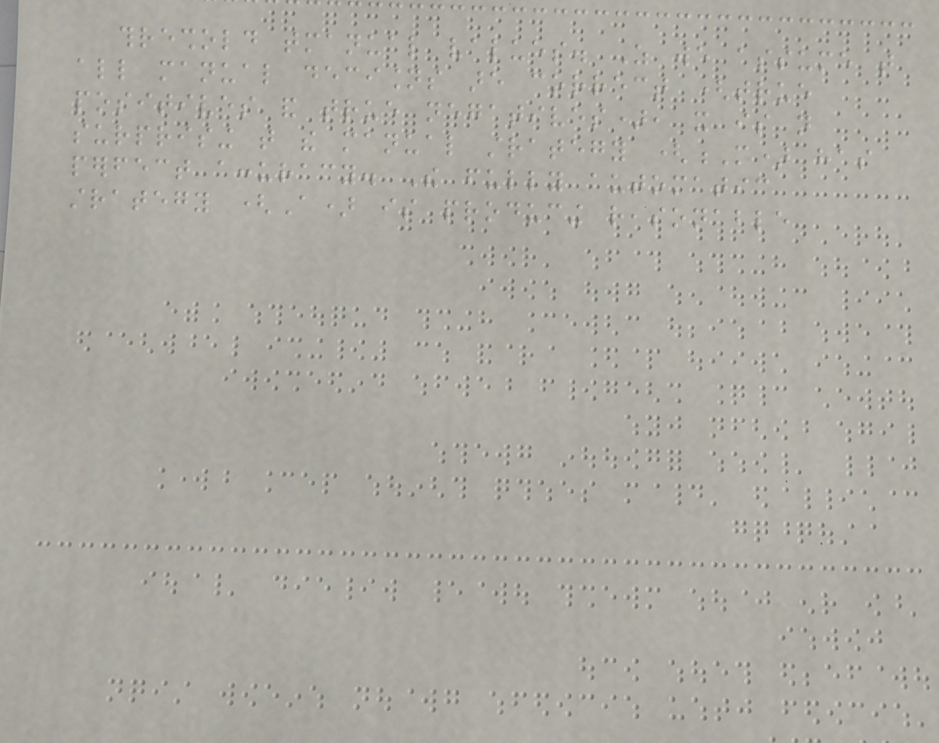threshold tmanual values. As we assume that
all manual decisions are correct (true
positives and true negatives), it is not
surprising that the manual strategy (M) has
perfect accuracy. The fully automatic
strategy (A) is producing reasonable
